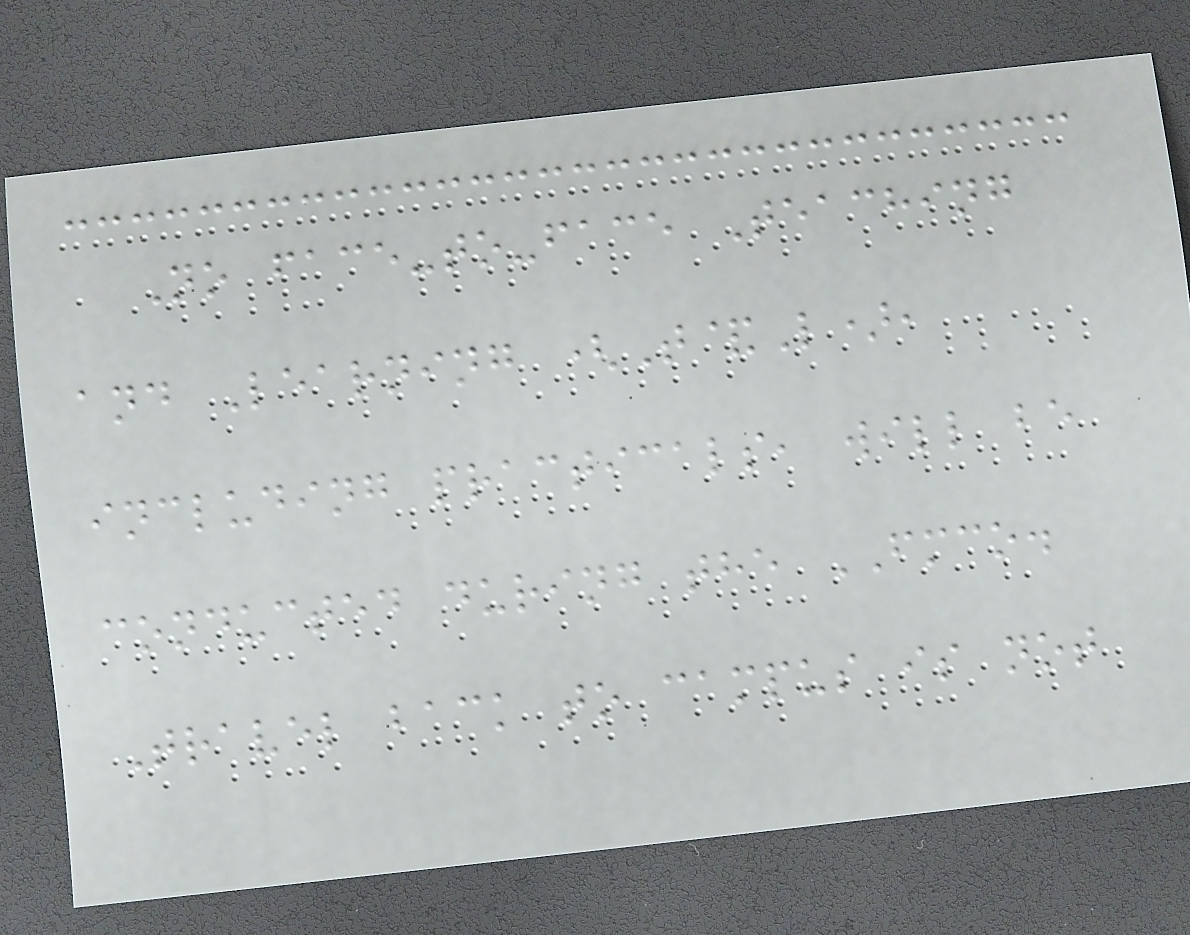No face-to-face Teaching
and Learning (T&L),
including practicals, will be
conducted during the FMCO.
Travel back to campus is not
